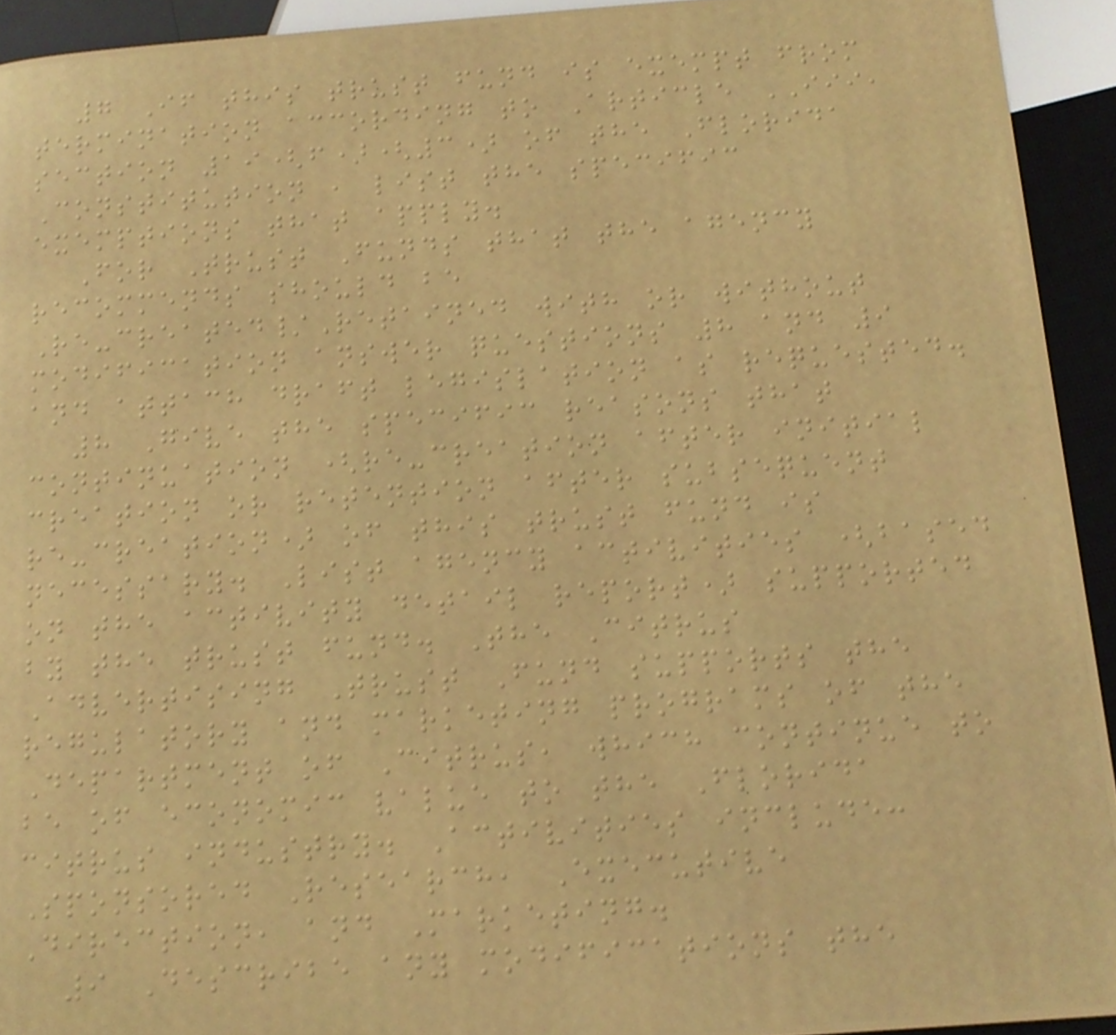7 If this trust fund is exempt from
termination according to Article III,
section 19(f)(3) of the Florida
Constitution , list the specific
exemptions that apply.
For Trust Funds that the agency
recommends should be
Re-created/Retained with or without
modification answer questions 8 and 9
and attach draft legislation as requested.
8 Give the specific reasons that
continuation (re-creation after initial
creation or retention after subsequent
re-creation) of this trust fund is
necessary. List agency activities (based
on the activity detail report) supported
by the trust fund. The Citrus
Advertising Trust Fund supports the
regulatory and marketing programs of the
Department of Citrus, which continue to
be of economic value to the Florida
citrus industry. Activities include:
Sponsored Research, Executive
Direction, and Marketing.
9 Describe any modifications the
